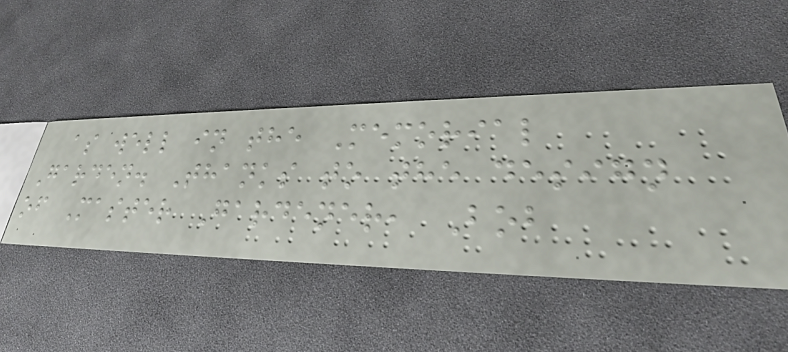as well in the Memorial
Garden. Thanks to the design
of Master Gardener, Bob
